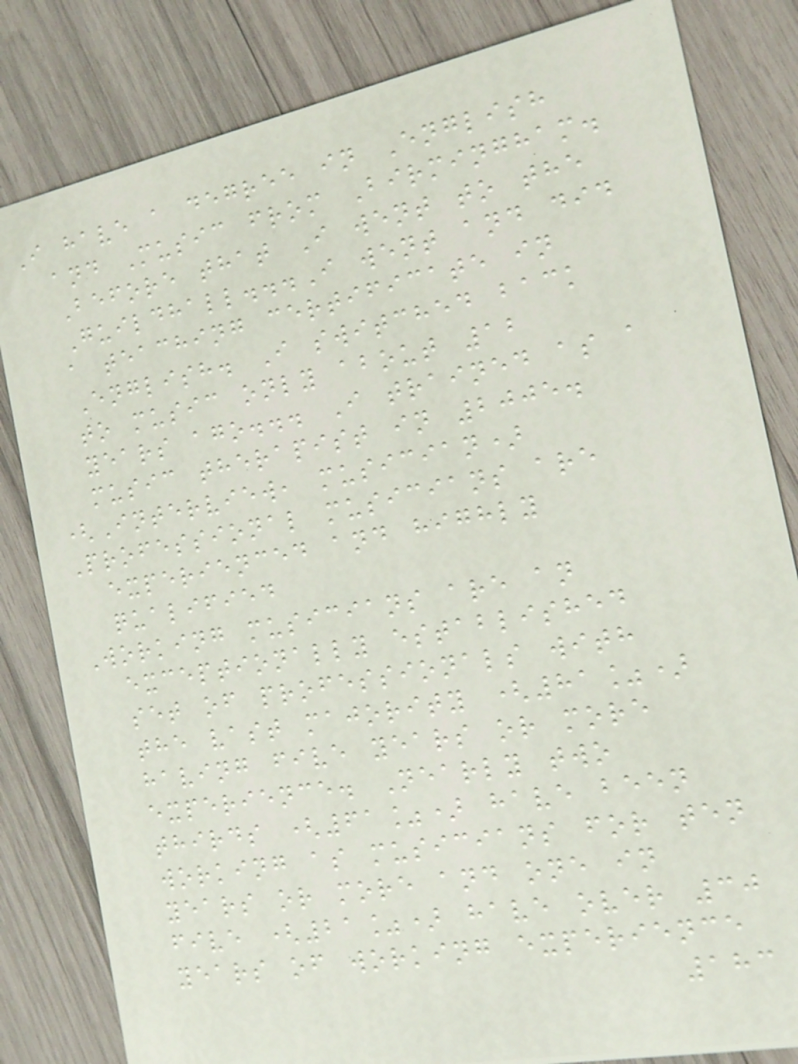I have a degree in English
and Music from Birmingham.
Before that I went to the
Guildhall...I went and did
a teaching certificate in
English. I switched back
to music only about 12
years ago... I trained as a
music therapist in 2005.
(Interview, musician)
Professional musicians are
experienced and highly
qualified
Working musicians are an
exceptionally established
set of professionals with
the vast majority (81%)
having five years or more
experience. Nearly two
thirds (61%) have been
working as musicians for ten
years or more and one in
five (21%) have over 30
years of working experience
183
